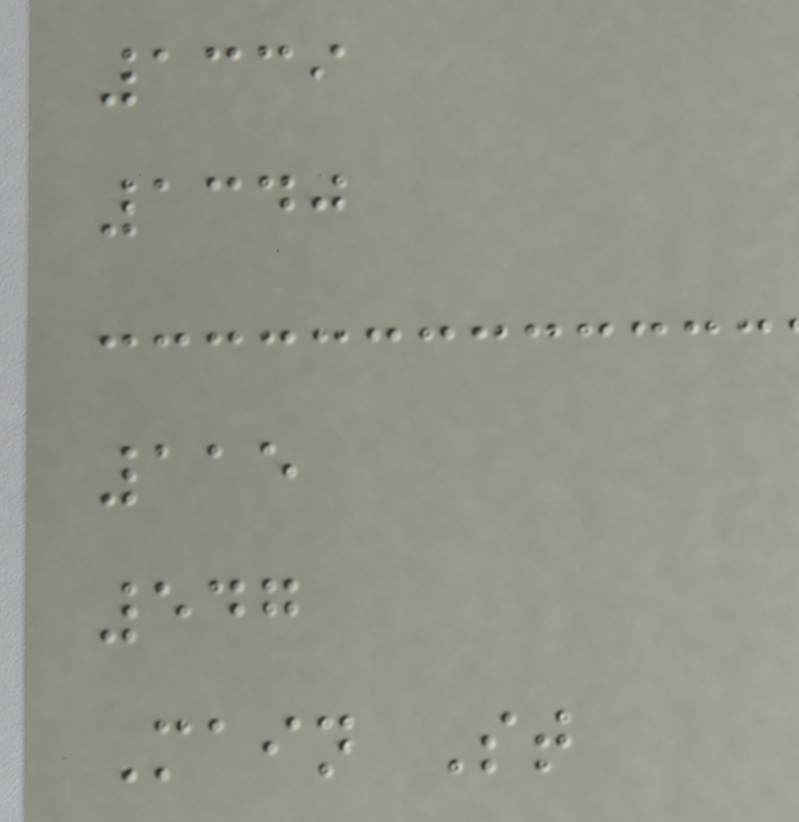1339
1340
115
547
Main St
